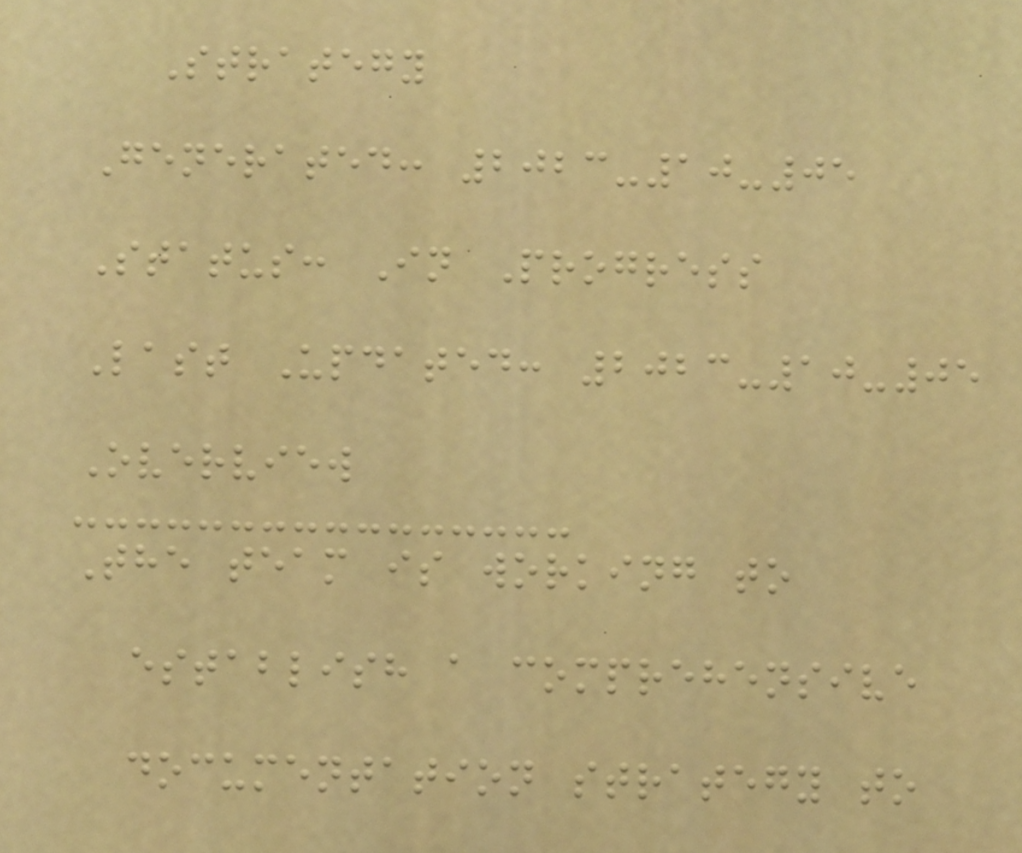Strategy
Generated: 2023-10-05
Status: In Progress
Last Updated: 2023-10-05
Overview
The team is working to
establish a comprehensive
documentation strategy to
